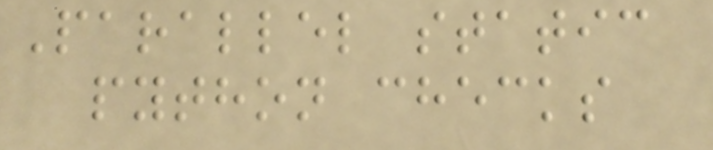Parallel static
python checks
